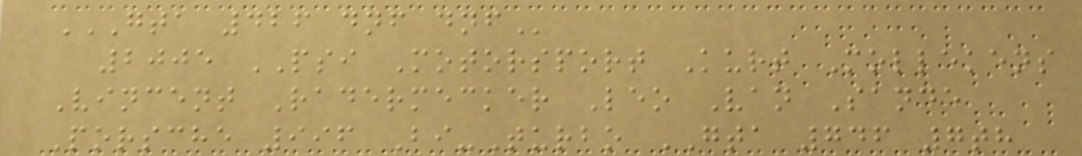GTA 426 DNF DNF
2005 PSI Motorsport Kurt Mollekens
Vincent Radermecker Leo Van Sande
Porsche 996 Bi-Turbo GTA 746 7th
